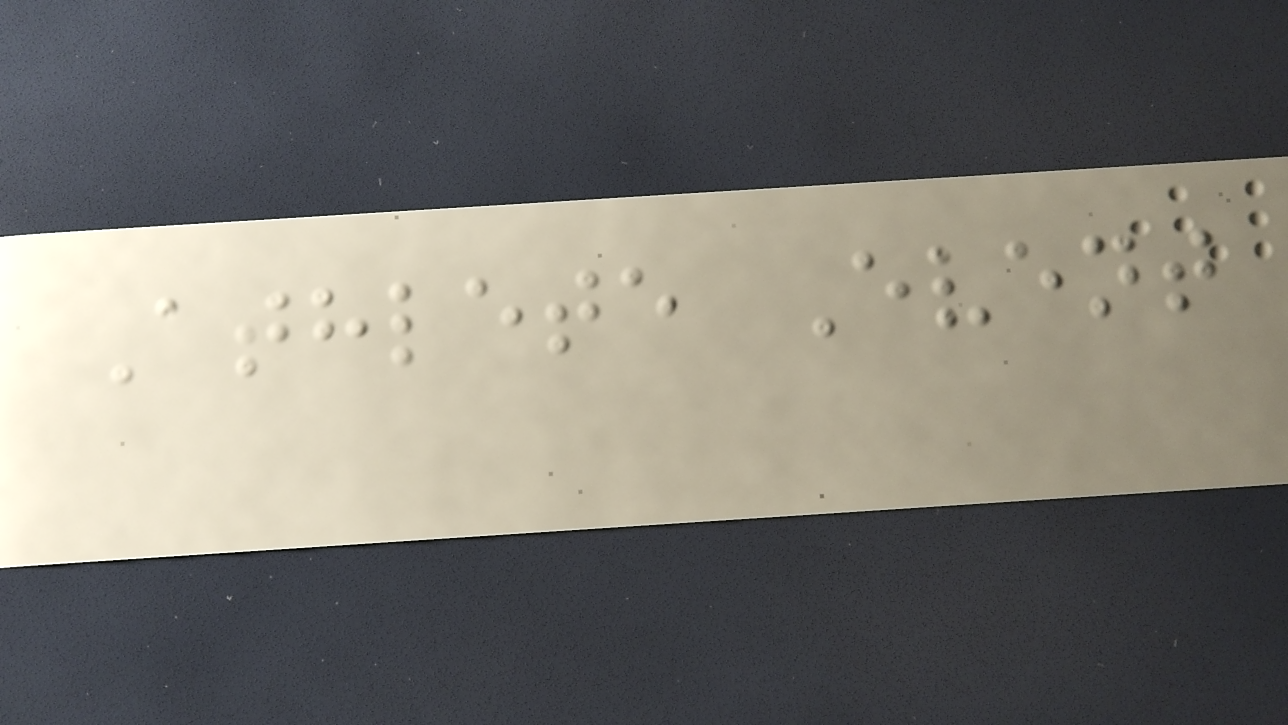Athlete Event
